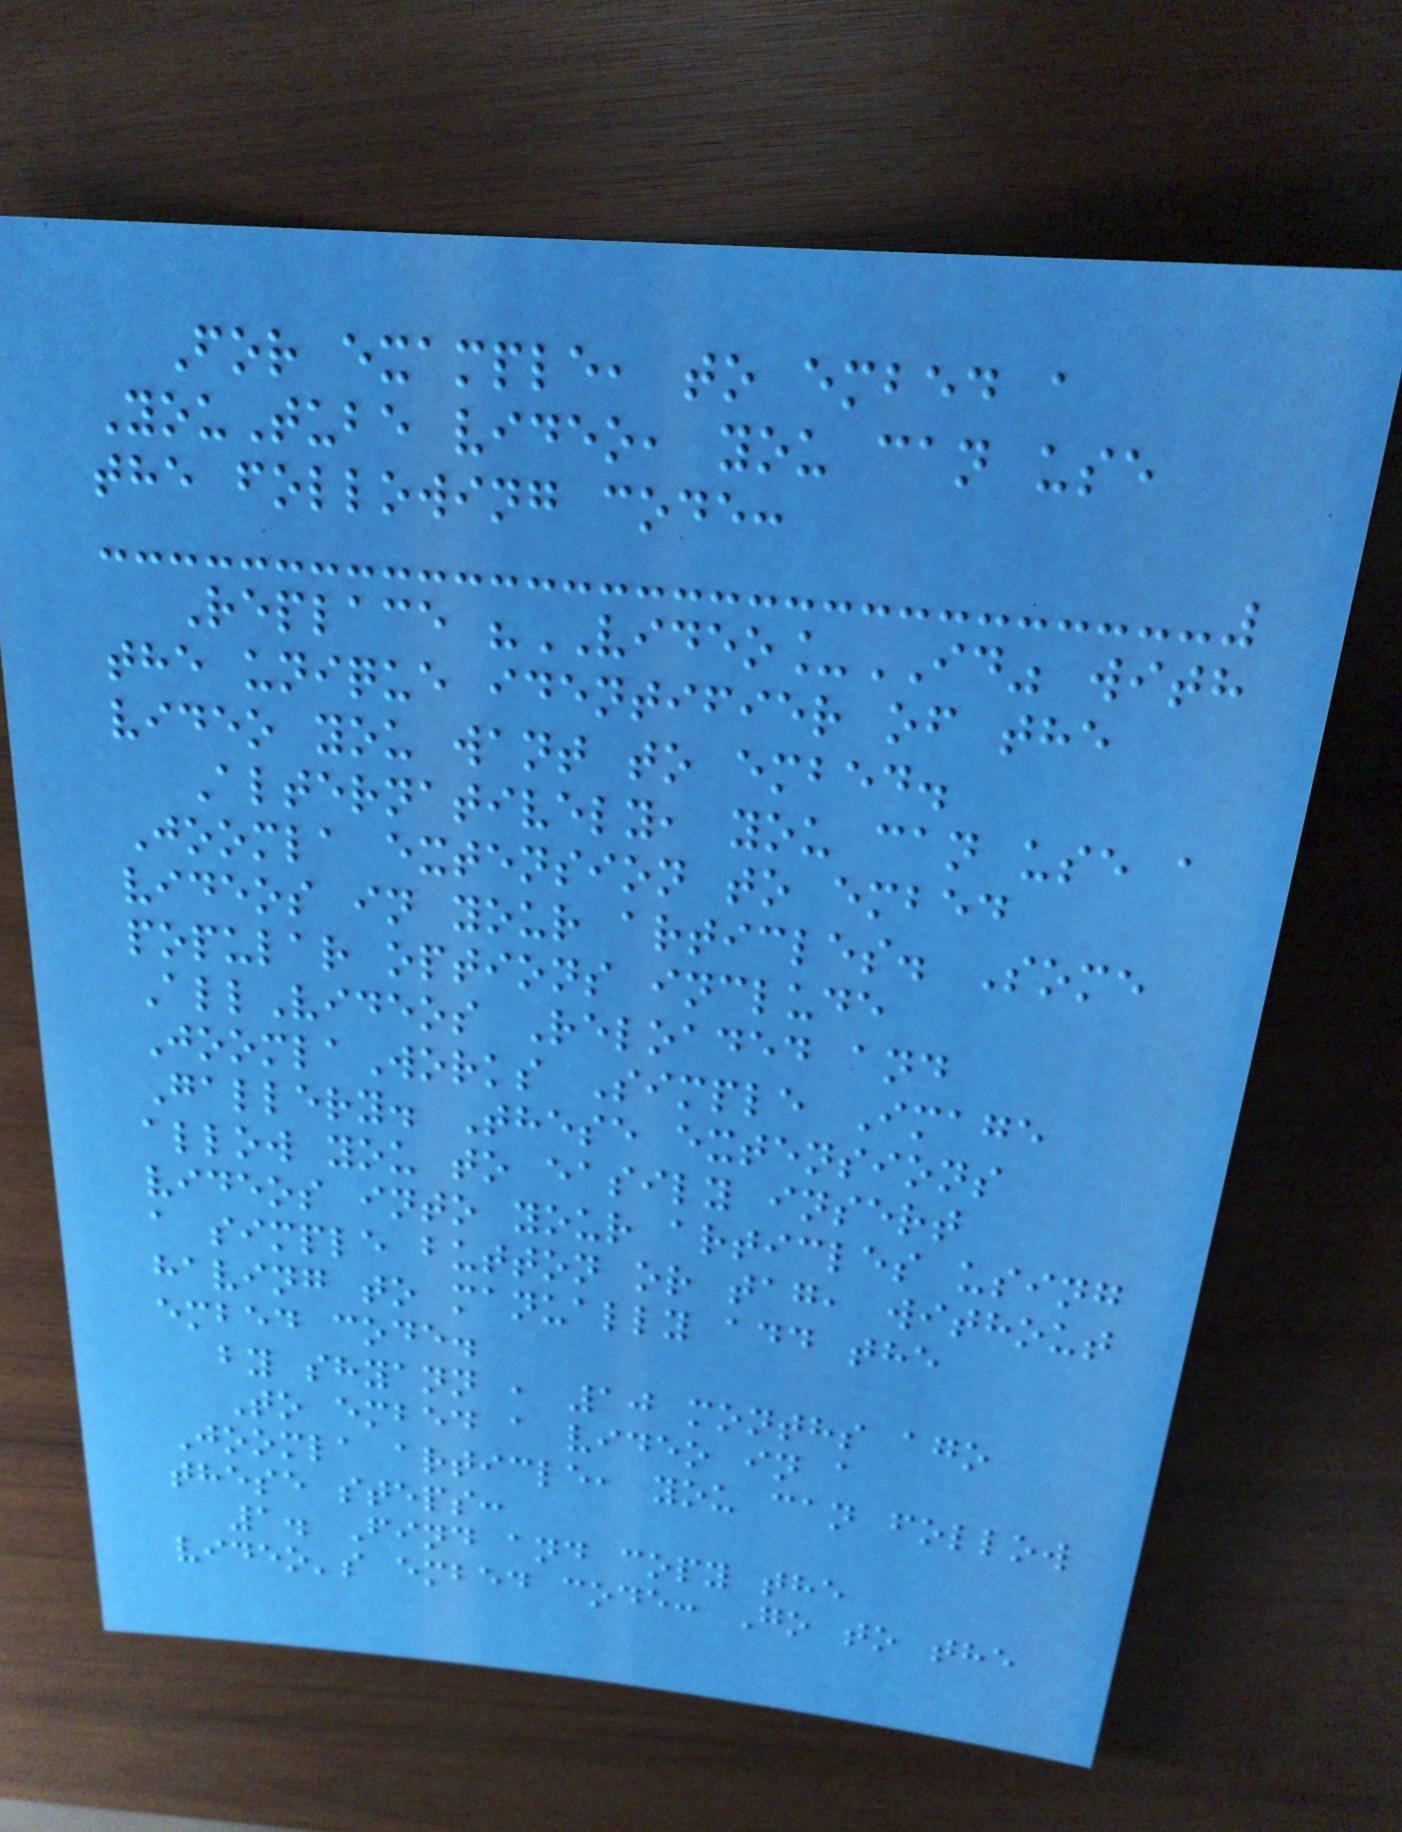For example, to embed a
YouTube video, you can use
the following code:
Replace "VIDEO_ID" with
the unique identifier of the
video you want to embed.
Alternatively, you can use a
Joomla extension to embed
videos in your articles. Some
popular options include
AllVideos Reloaded and
JoomlaWorks Simple Image
Gallery. These extensions
allow you to easily insert
videos into your articles using
a simple button or tag, without
having to manually add the
embed code.
by shyann , 10 months ago
To embed a video in a
Joomla article, you can follow
these steps:
1. Find and copy the
video's embed code: Go to the
